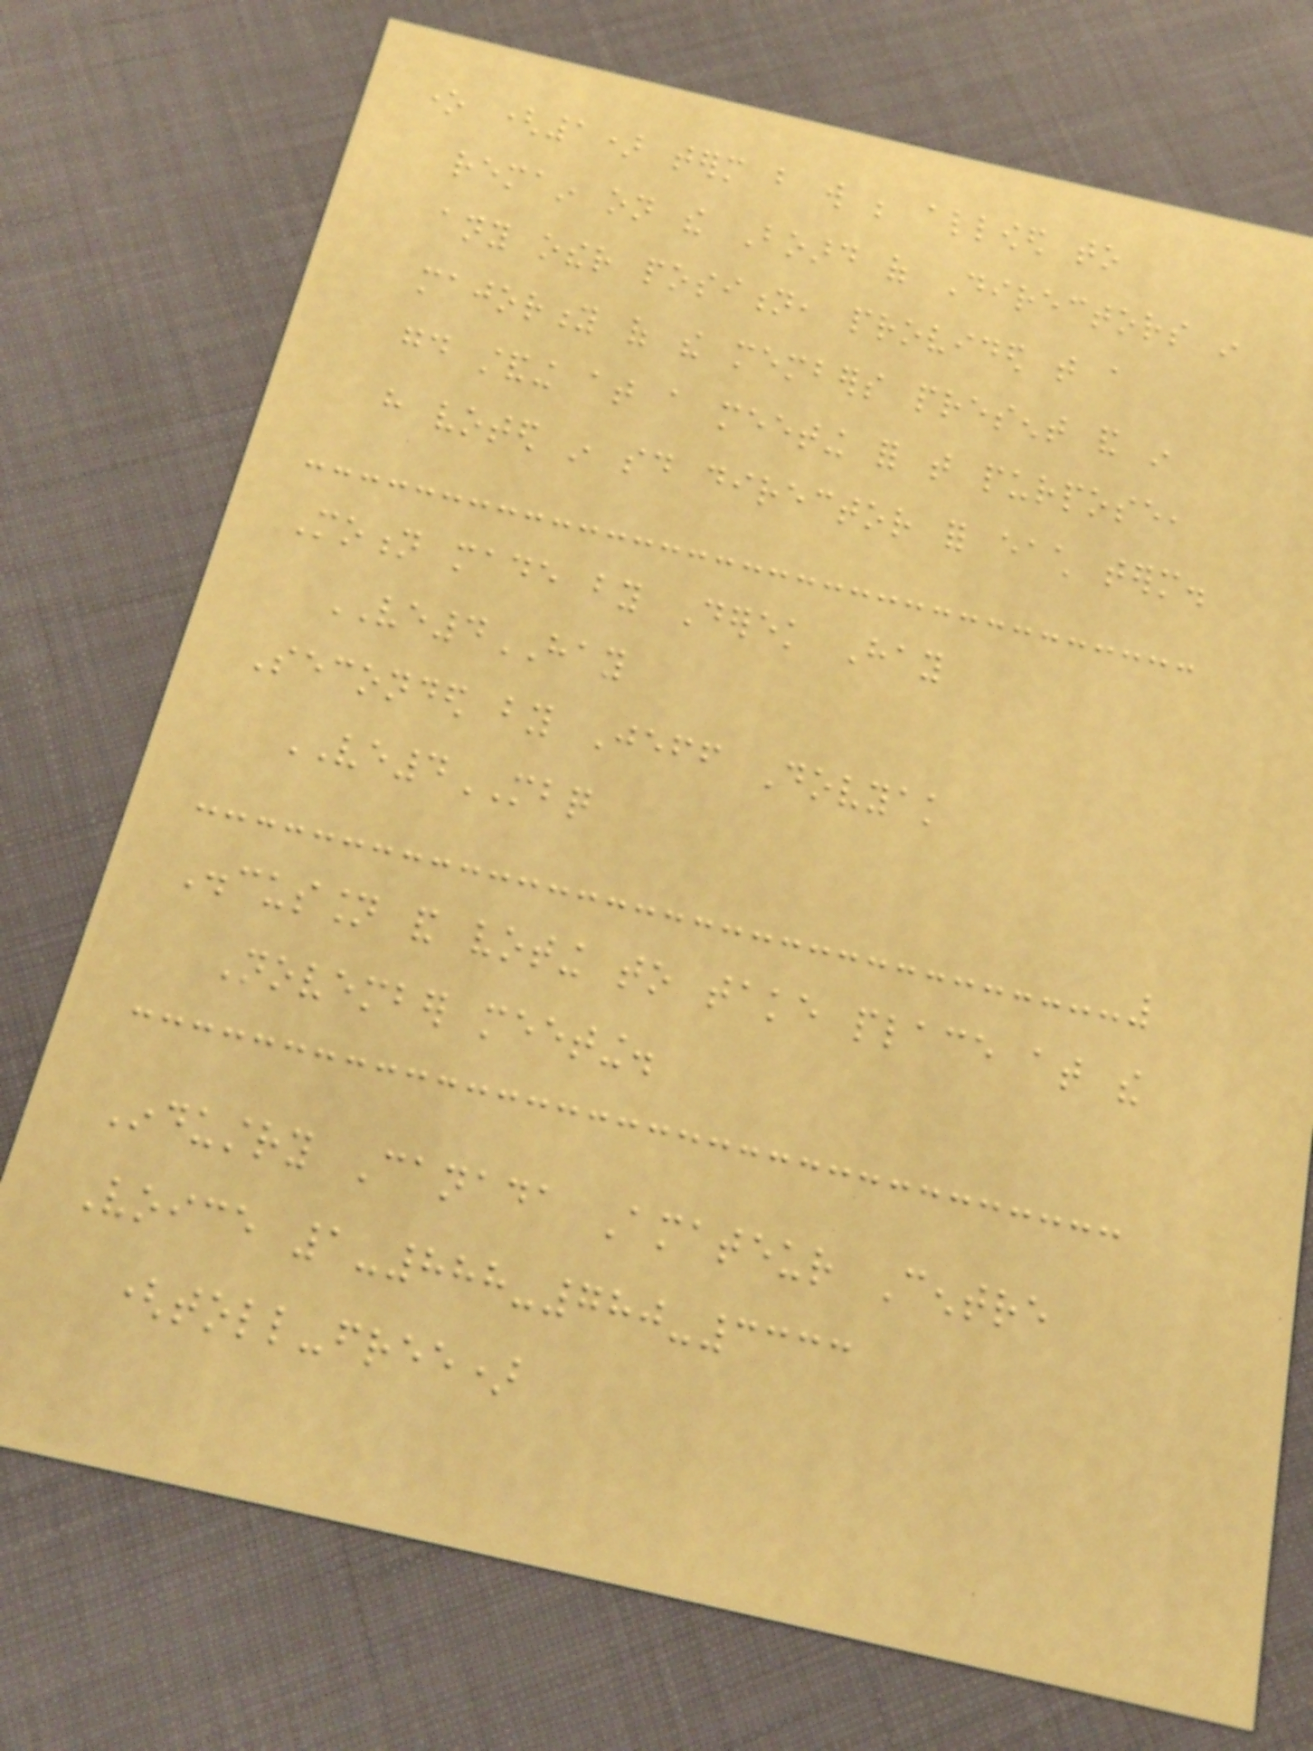one (1) term but will be allowed to
remain on the Board of Directors in
any other position, provided that a
majority of the members present and in
good standing at a meeting for that purpose,
have voted in said director for each term.
Motion made by Derek Hay
VE4HAY
Seconded by Jeff Dovyak
VE4MBQ
Discussion and voting to take place at the
November meeting.
Industry Canada Amateur Centre
Voice 1-888-780-3333
(toll-free)
